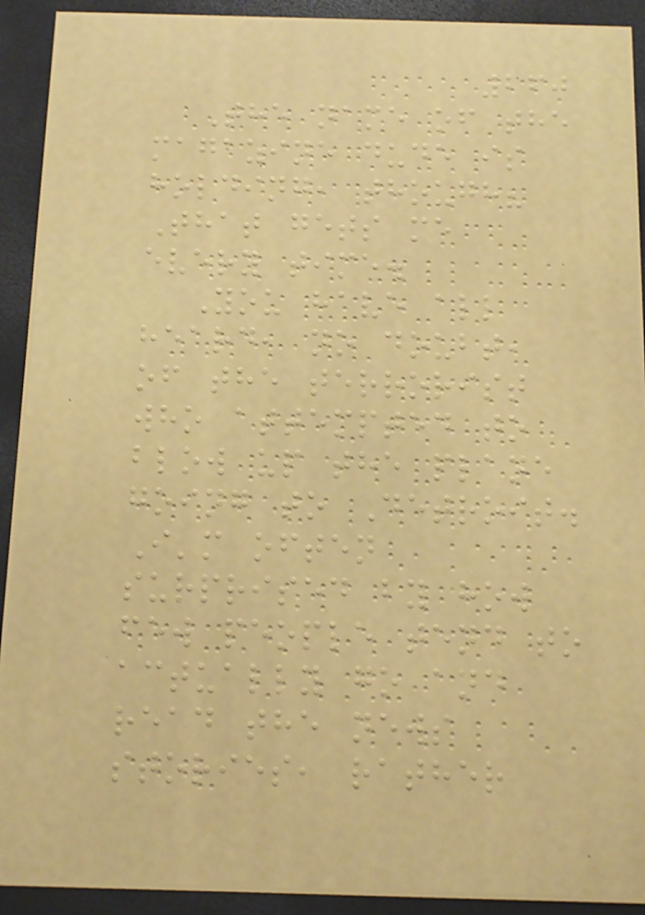260
The name of the
magazine dude is
holding, though?
That gets me
every time.
You have all
heard, no doubt,
of the terrorist
who attempted to
blow up the plane
going to Detroit.
I'm often
surprised by how
few people tend to
actually go and
read the news
stories, rather
